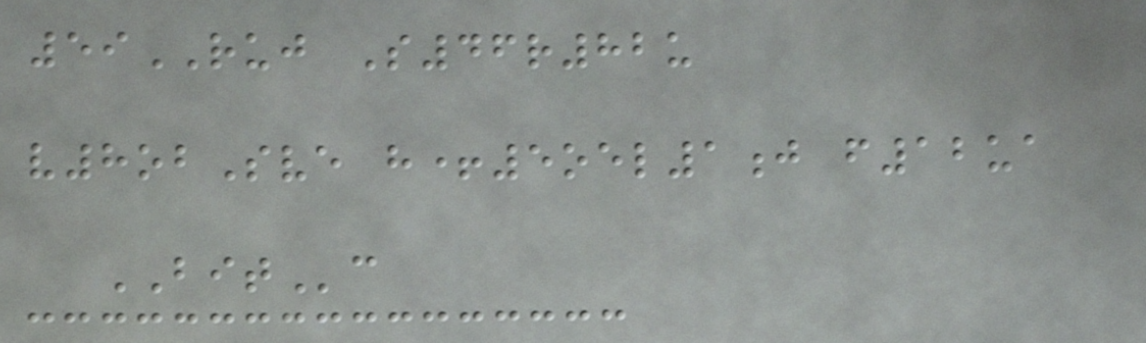59RUJ S46r82u
v8obSve h+5oel1j f12ua
BITc
